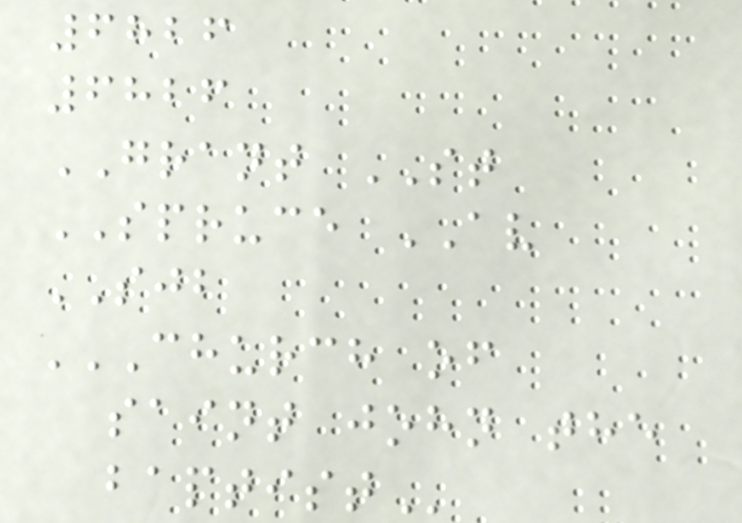6826
6826
GRANT ST
SPRUCE AV
SJB
CHURCH OF
SAINT JOHN THE
BAPTIST
